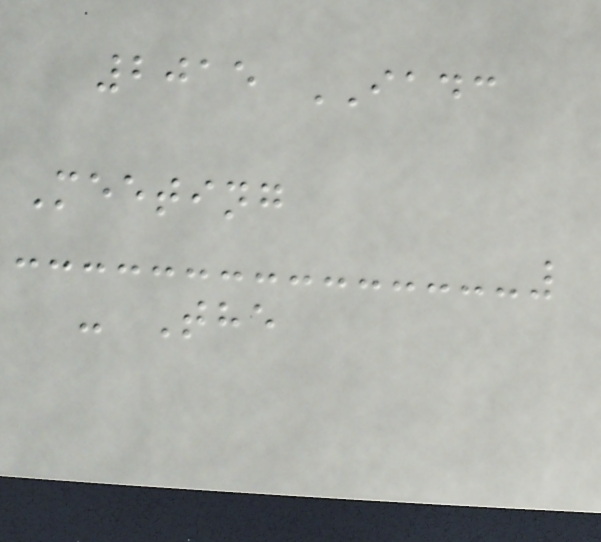2015 IADC
Meeting
- The
